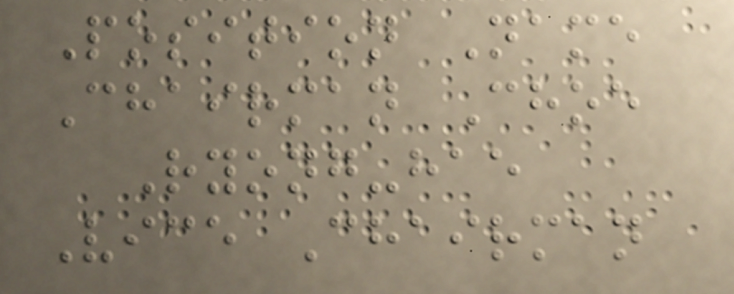Position Name
Chairman Choe
Ryong-hae
Vice Chairman
